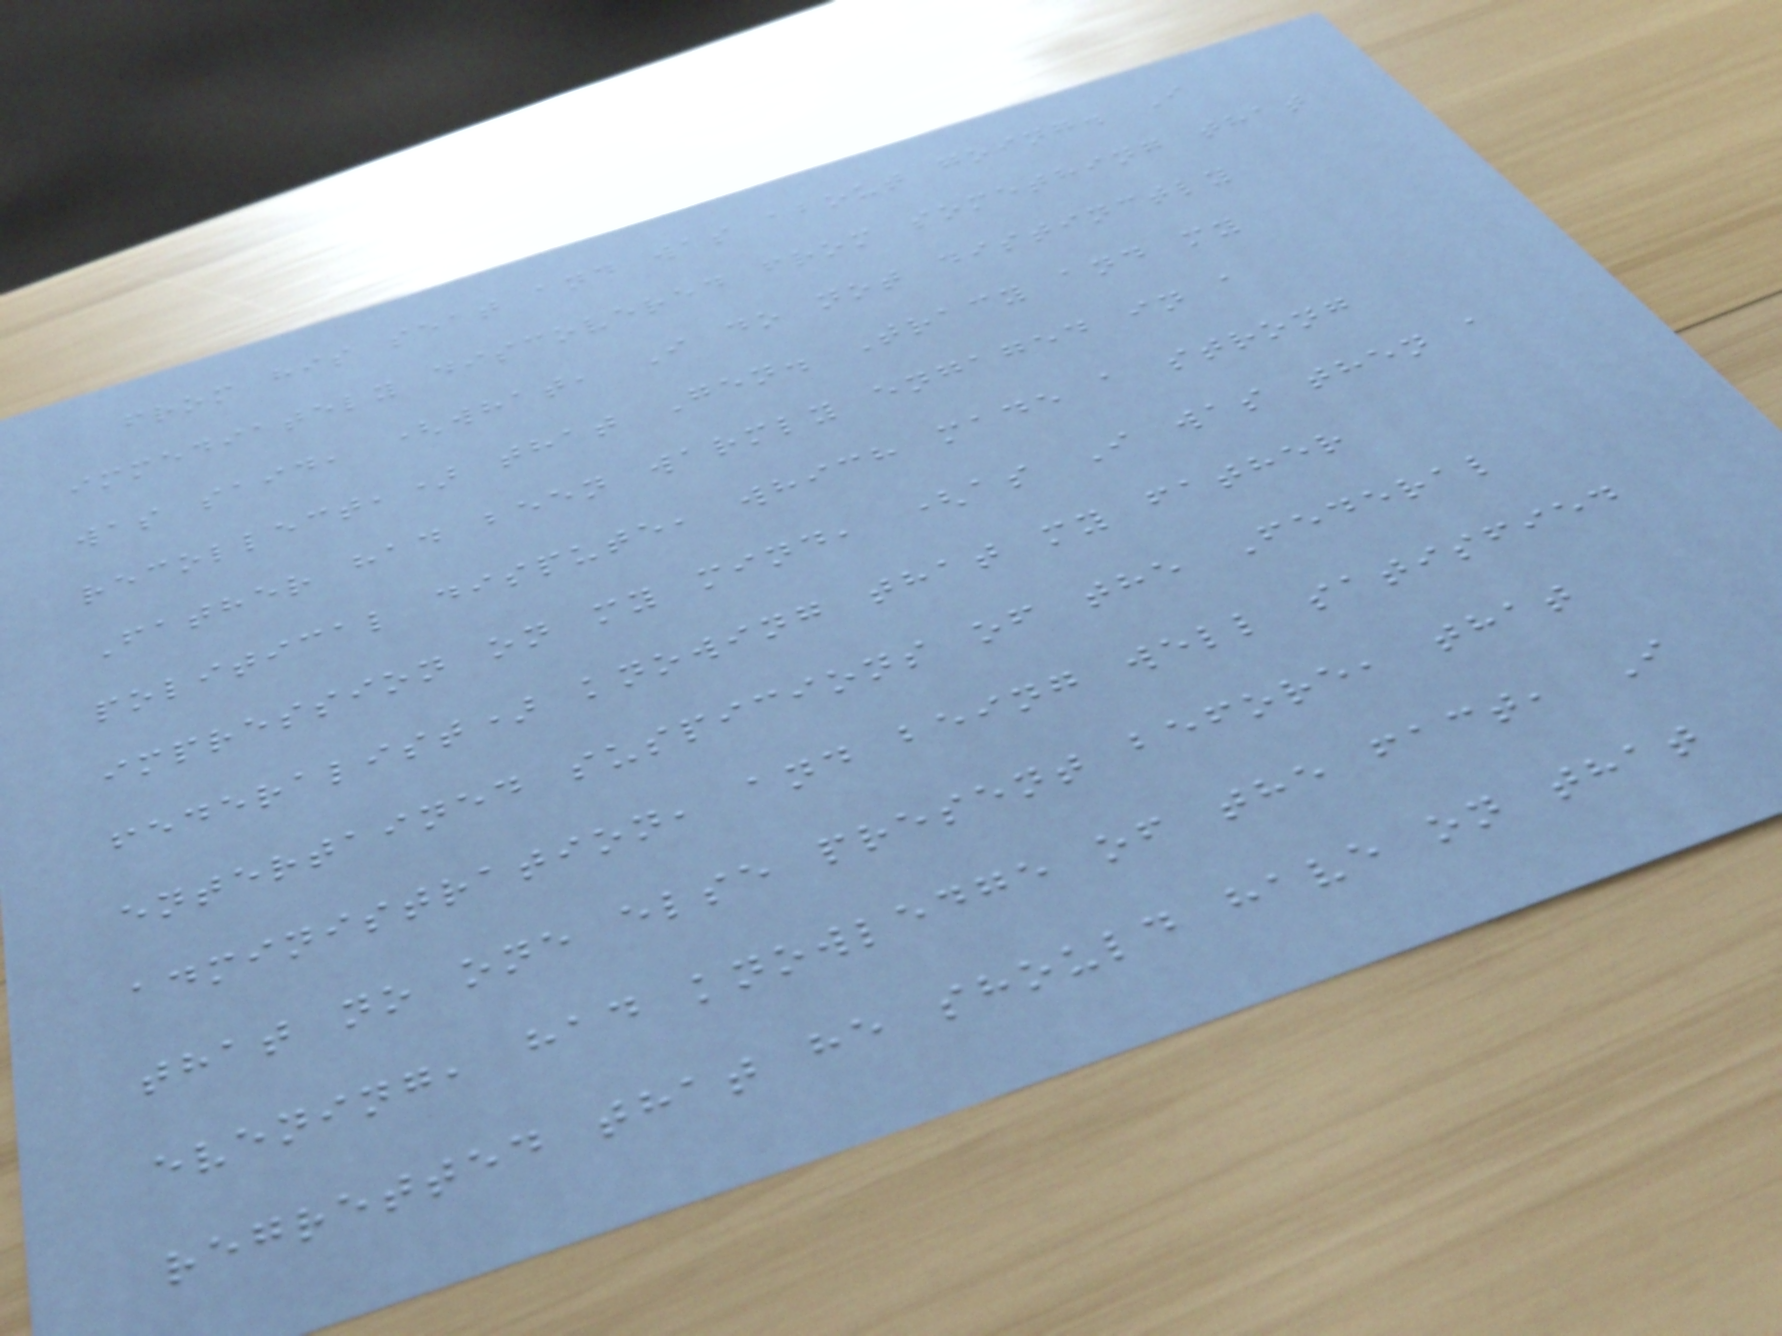from his seat and was about going. I
immediately discovered from something that
was said, (what, I do not distinctly
recollect,) that Gen. Tracy and my
Father had been warmly engaged in a
political dispute, which made a strong
impression on my mind, (as I was then a
federalist) knowing that my father
entertained suspicions of the Federal
administration, and being well satisfied
that no one else present before, that
evening, had knowledge of the fact, I
regretted that he should have on that
